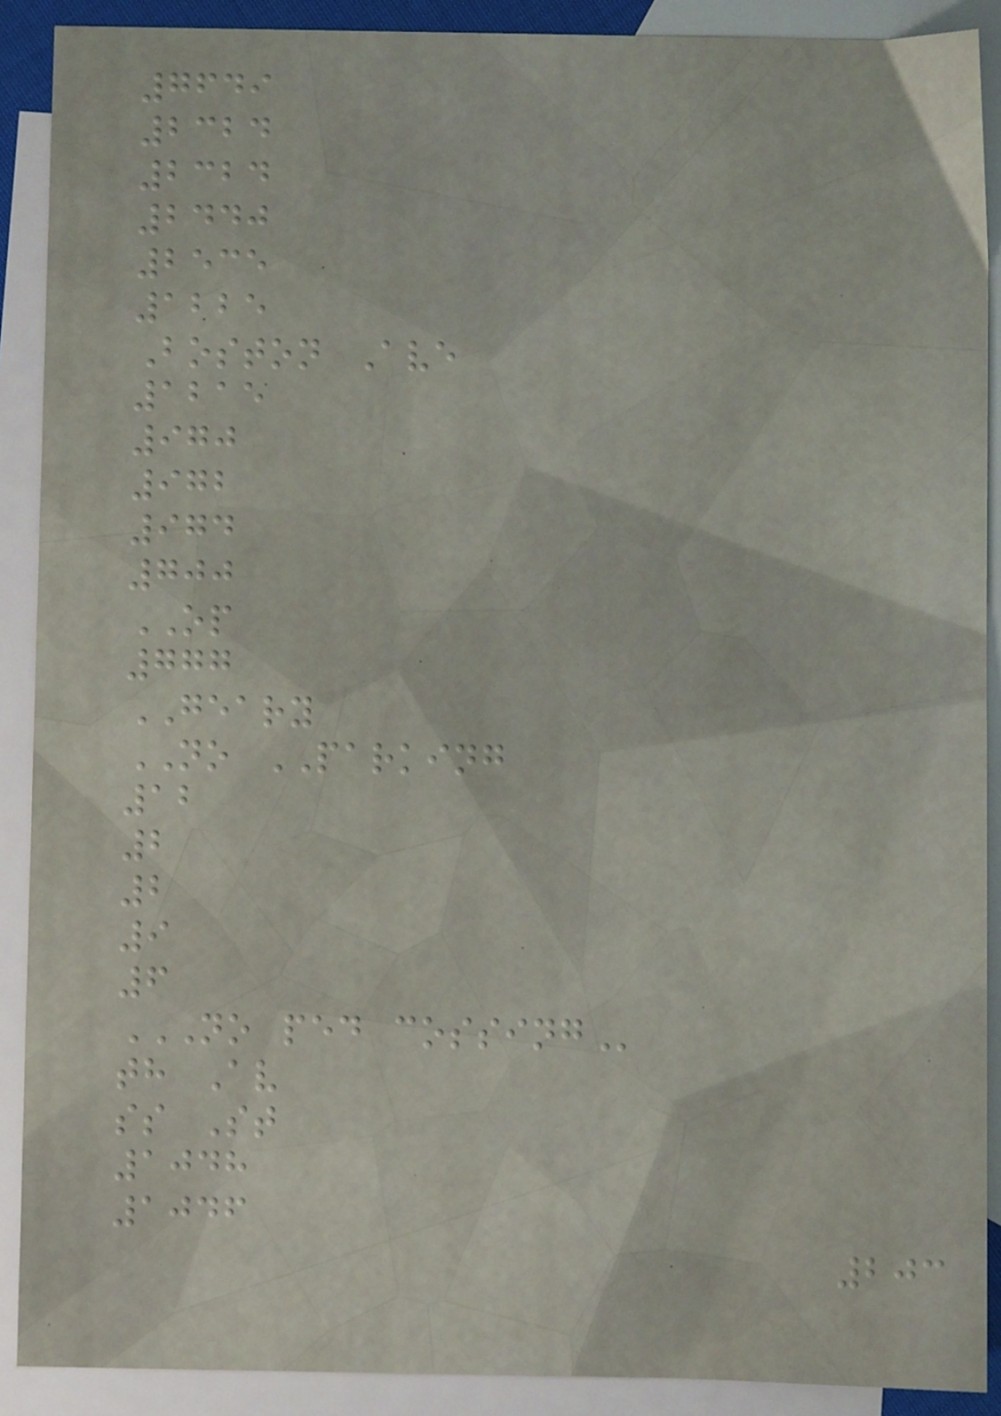7649
2324
2324
2440
2535
1225
Boston Ave
1215
970
972
974
700
OP
777
GEARY
NO PARKING
12
2
2
9
6
NO PED COSSING
th Av
ss St
1048
1046
203
